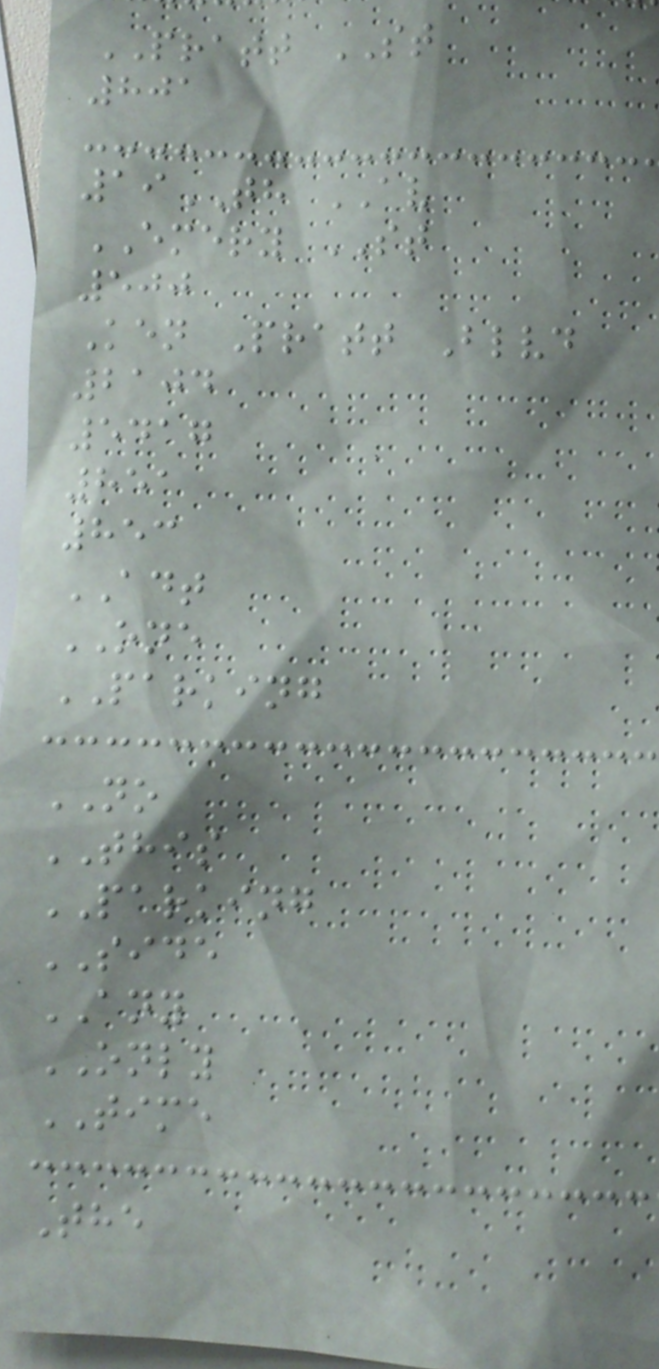PRATT ST
801
19TH AV
EMERY ST
500
Ken Pratt Blvd
2104
5417
851
853
ADT
ONE
PARKING
NO
THIS
PARKING
SIDE
ANY
ONLY
TIME
The
